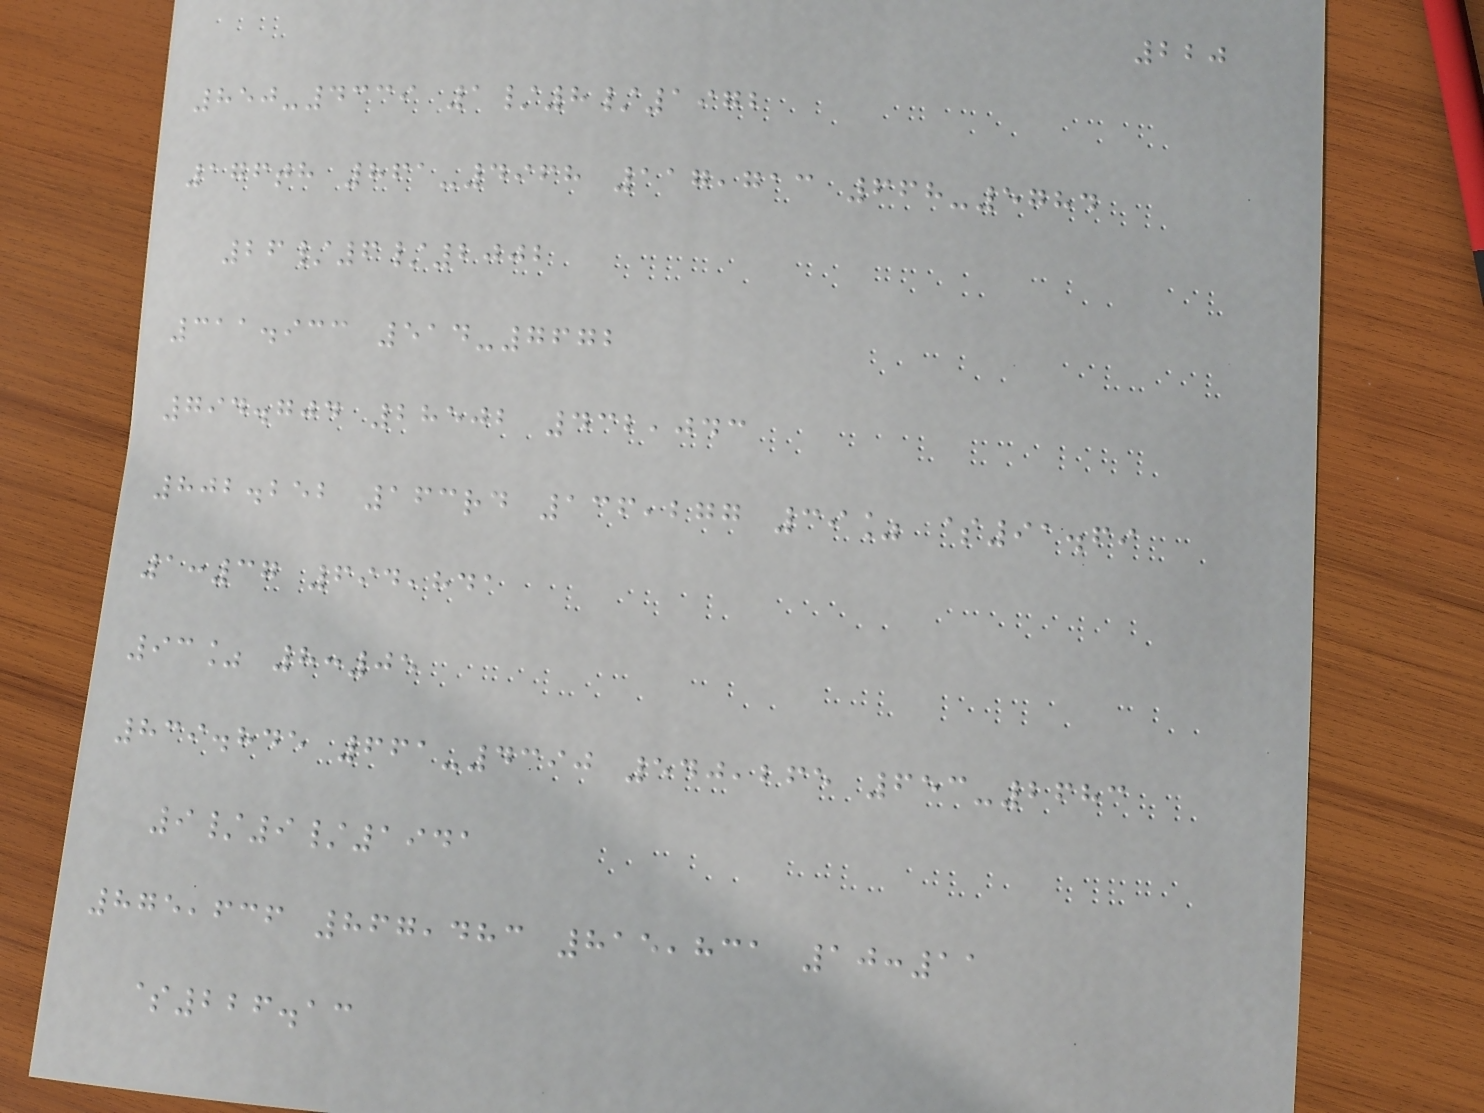220
850-4339 1/8/1972
176th 861-4968 117,713 668-5784
26/6/2002
311.933 514-7672
794.704 28502 432,043
802.252 163rd 136,277 39% $91.69
1:37 694,841
93% 8:05
839.845 661-4390 540,265 653-2683
9/9/1941
875,636 867,483 815,831 10:11
$226.13
